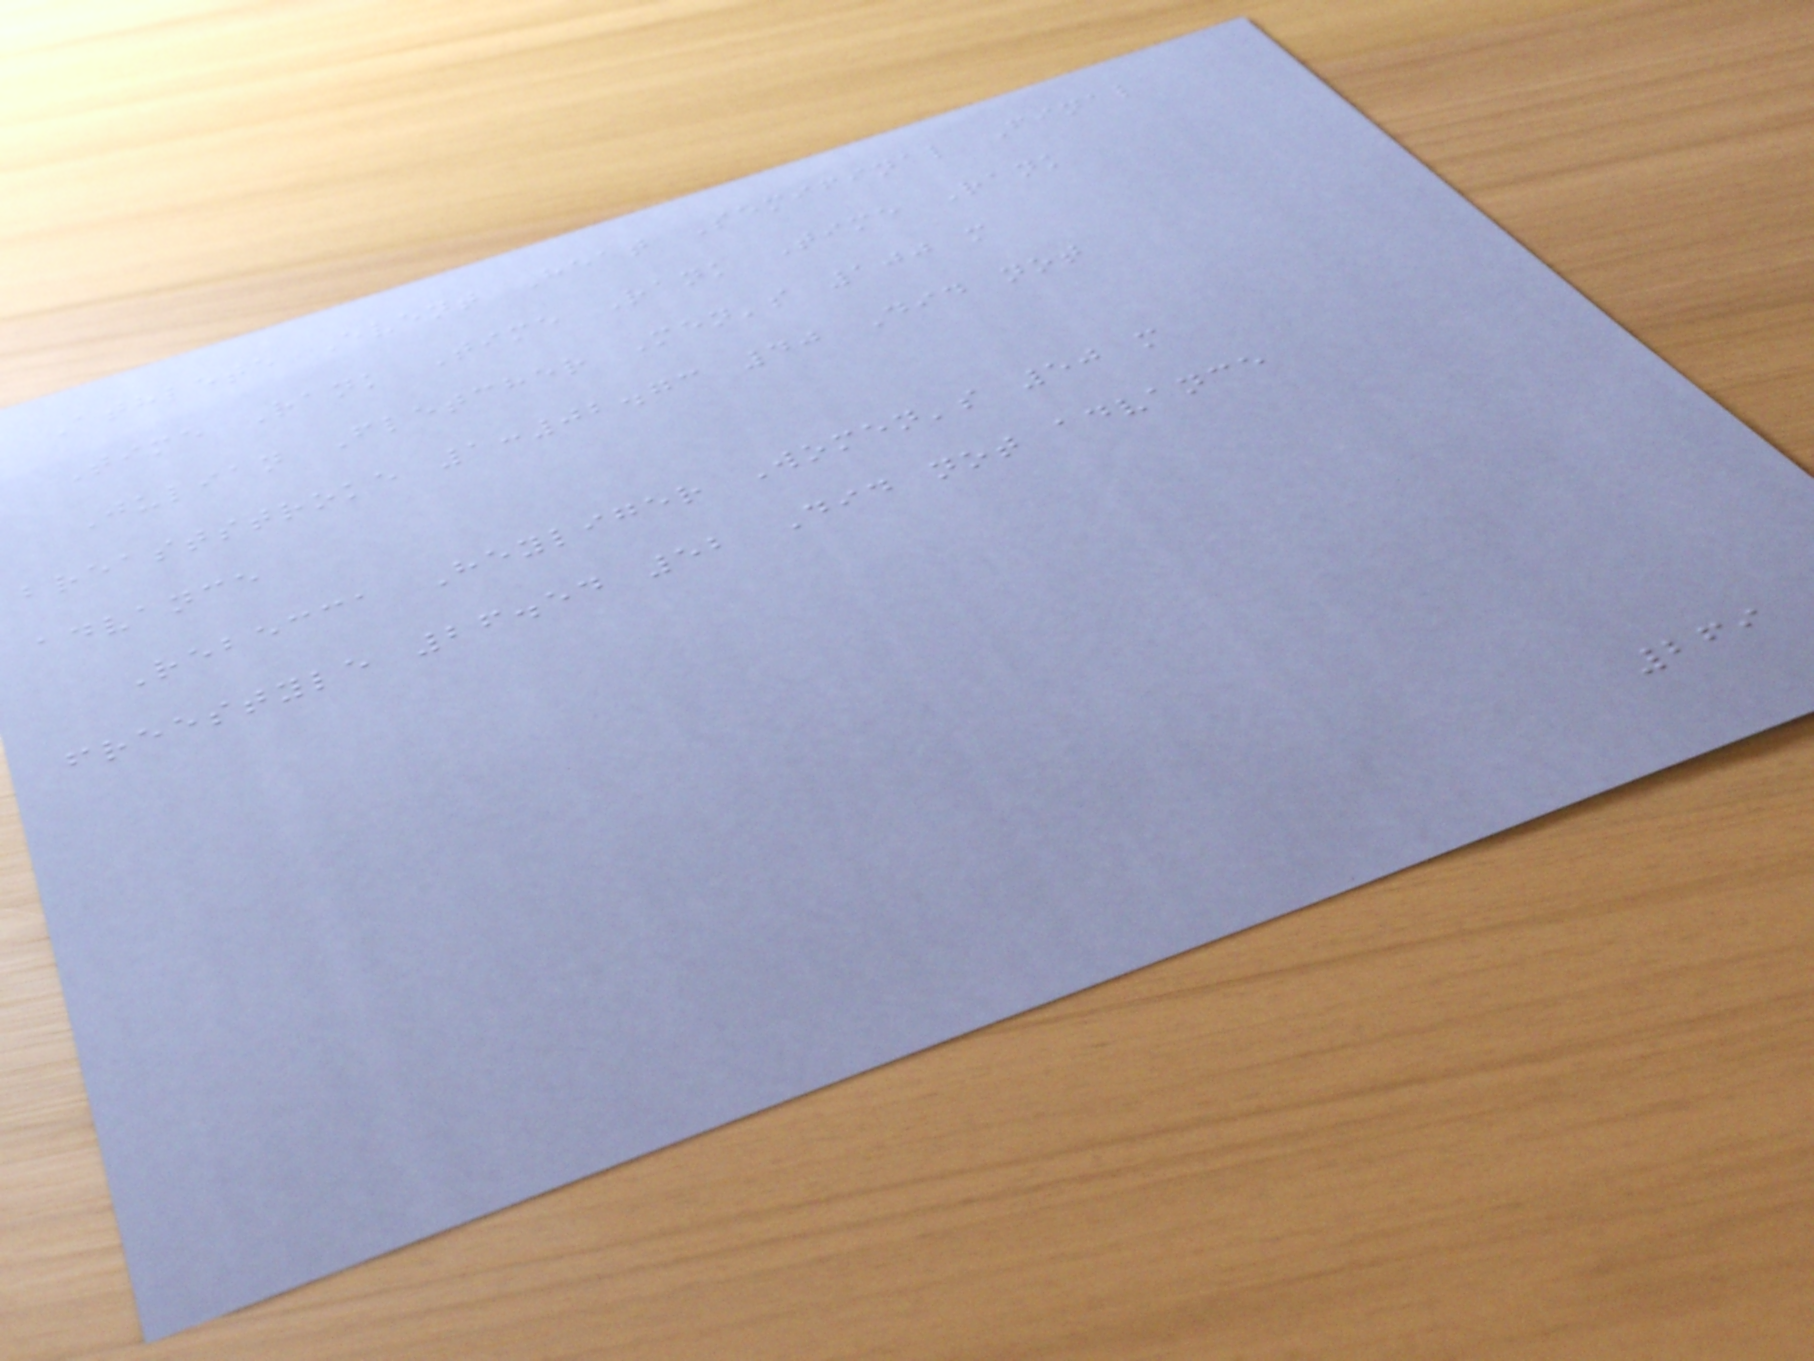Athlete Event Heat Semifinal Final
Time Rank Time Rank Time Rank
Julian Fletcher Men's 100 m
breaststroke 1:02.73 40 Did not
advance
Rebecca Heyliger Women's 50 m
freestyle 26.54 52 Did not advance
269
